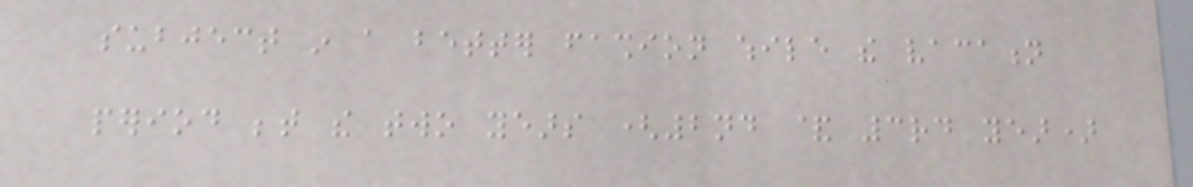subject in a better fashion while the vacation
period between the two years (2nd & 3rd year)
